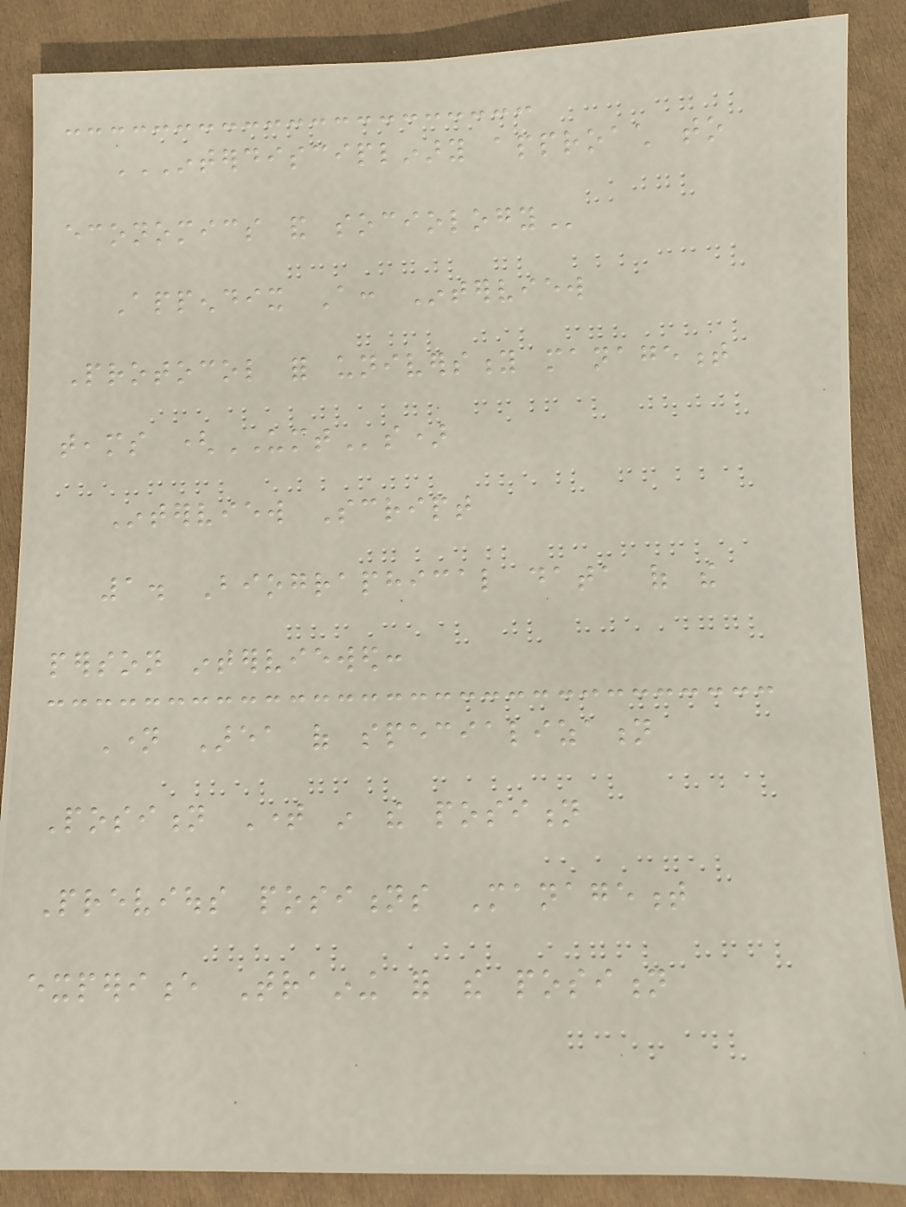INTERDISCIPLINARY APPROACH TO
ECONOMICS AND SOCIOLOGY
Appendix A: Interview
Protocol for university management
teams (UMTs)
Interview Script
1. Biographical data of the
person interviewed:
Name Area of specialization
Position Time in the position
Previous positions Management
experience Training for the position
